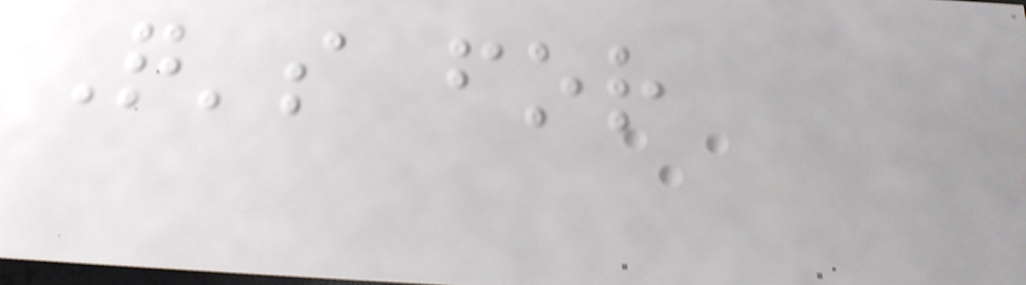Q's for
